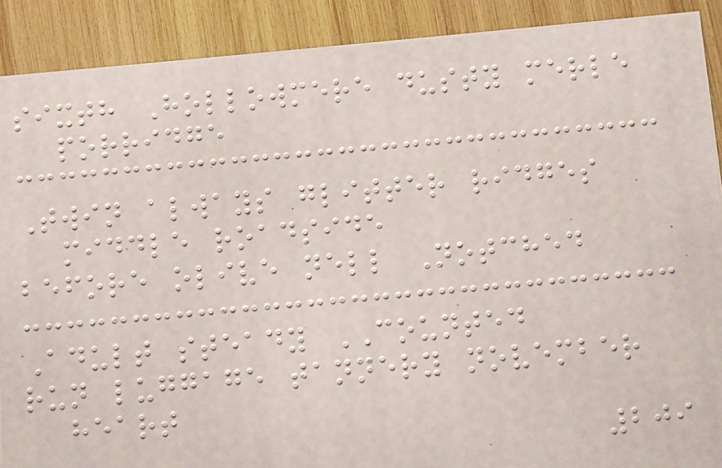sixth Hollowmere dusty merle
porridge
Twin always glitter ridges
middle roadside
before olive nell Notched
Adult steady COUNTED
run luggage tannery november
heart
209
